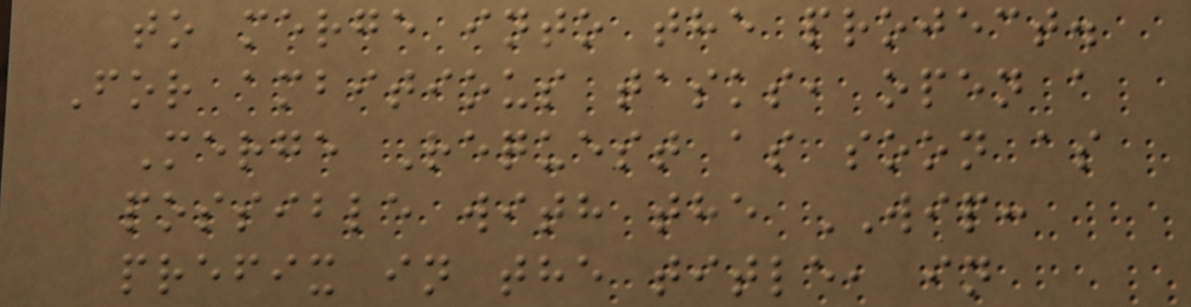to merge into the project.
For ambitious tasks, open a
Merge Request as soon as
possible with the WIP:
prefix in the title, in
